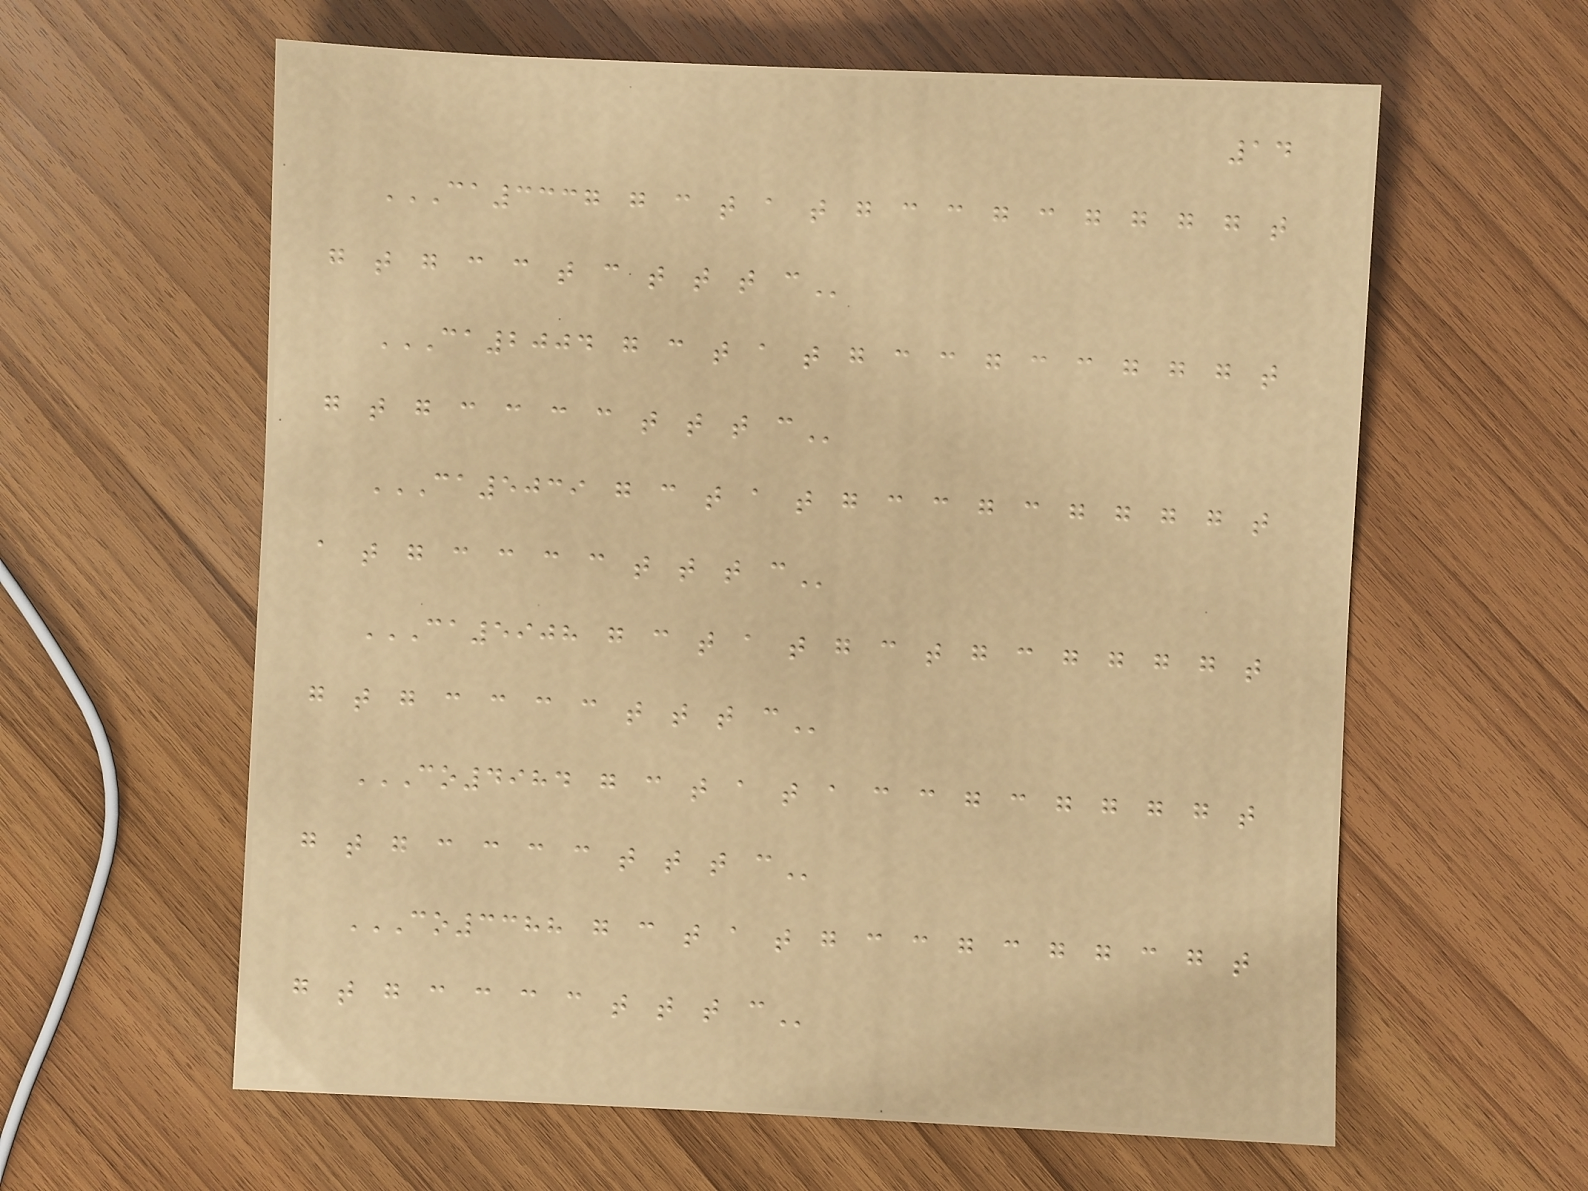14
CA3337 G C T A T G C C G C G G G G T
G T G C C T C T T T C
CA2004 G C T A T G C C G C C G G G T
G T G C C C C T T T C
CA5039 G C T A T G C C G C G G G G T
A T G C C C C T T T C
CA5908 G C T A T G C T G C G G G G T
G T G C C C C T T T C
CO4984 G C T A T A C C G C G G G G T
G T G C C C C T T T C
CO3388 G C T A T G C C G C G G C G T
G T G C C C C T T T C
